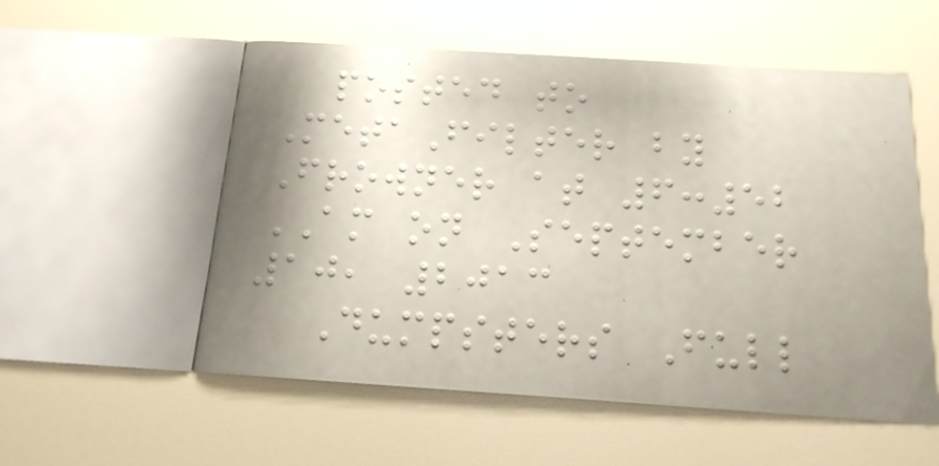posted to
MetaFilter by
Frowner at 6:52
AM on September
10, 2013
Dumpsters Full
